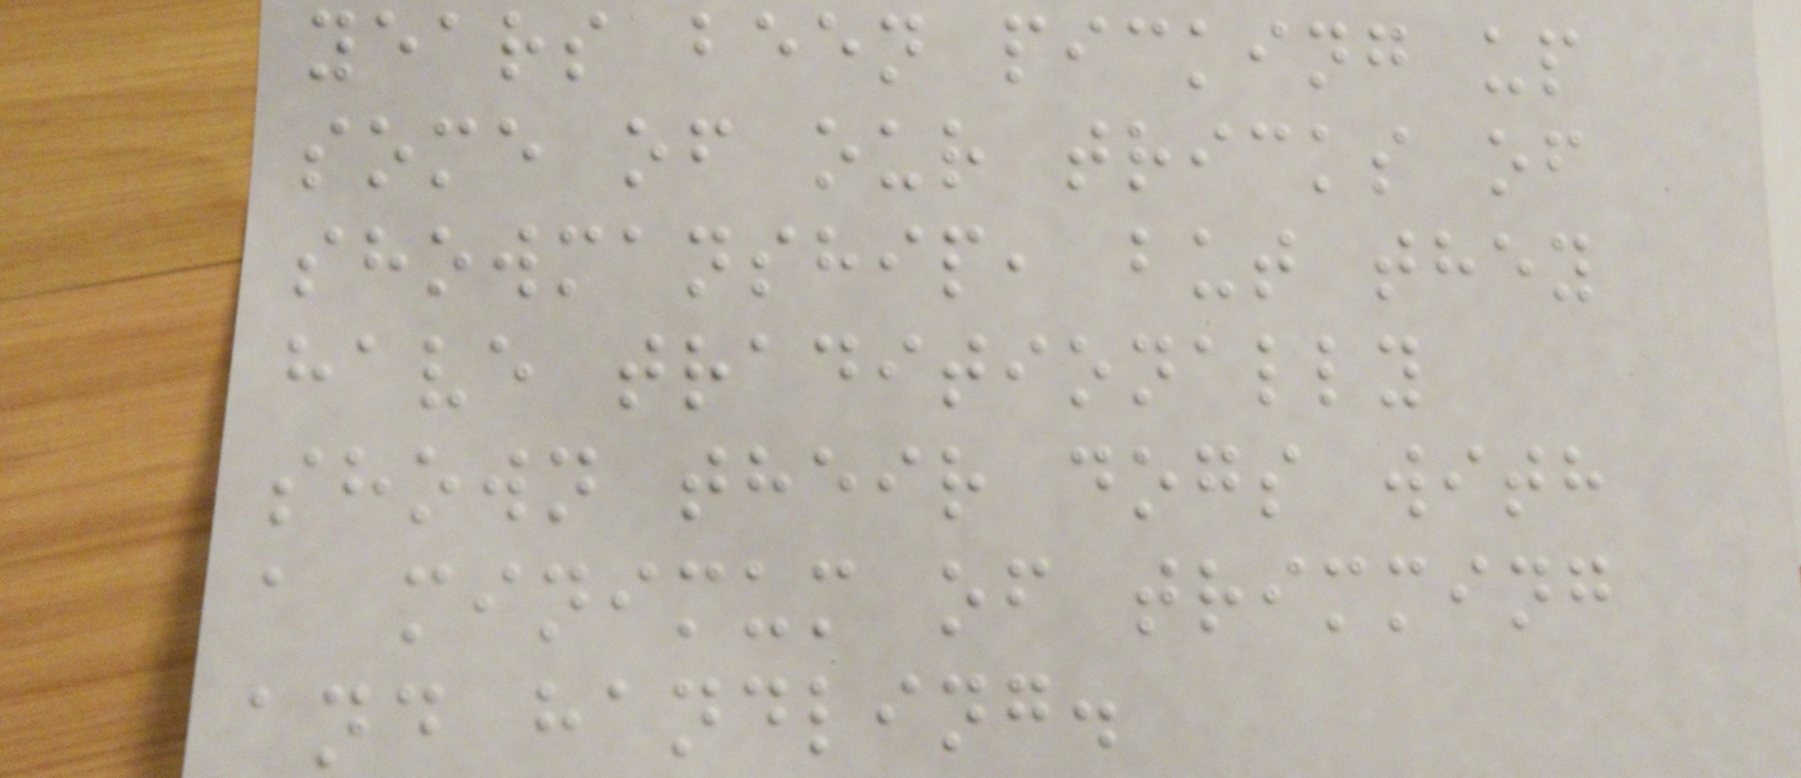years been picking up
some of our tricks of
showmanship, but they
have traditionally
shown their dogs with
a minimum of trimming
and handling.
